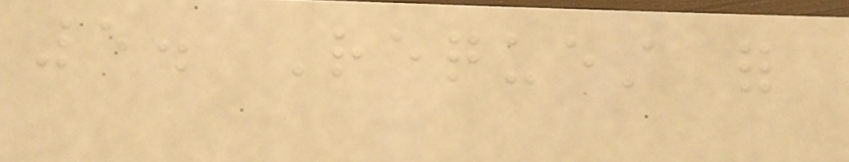5. Request for
